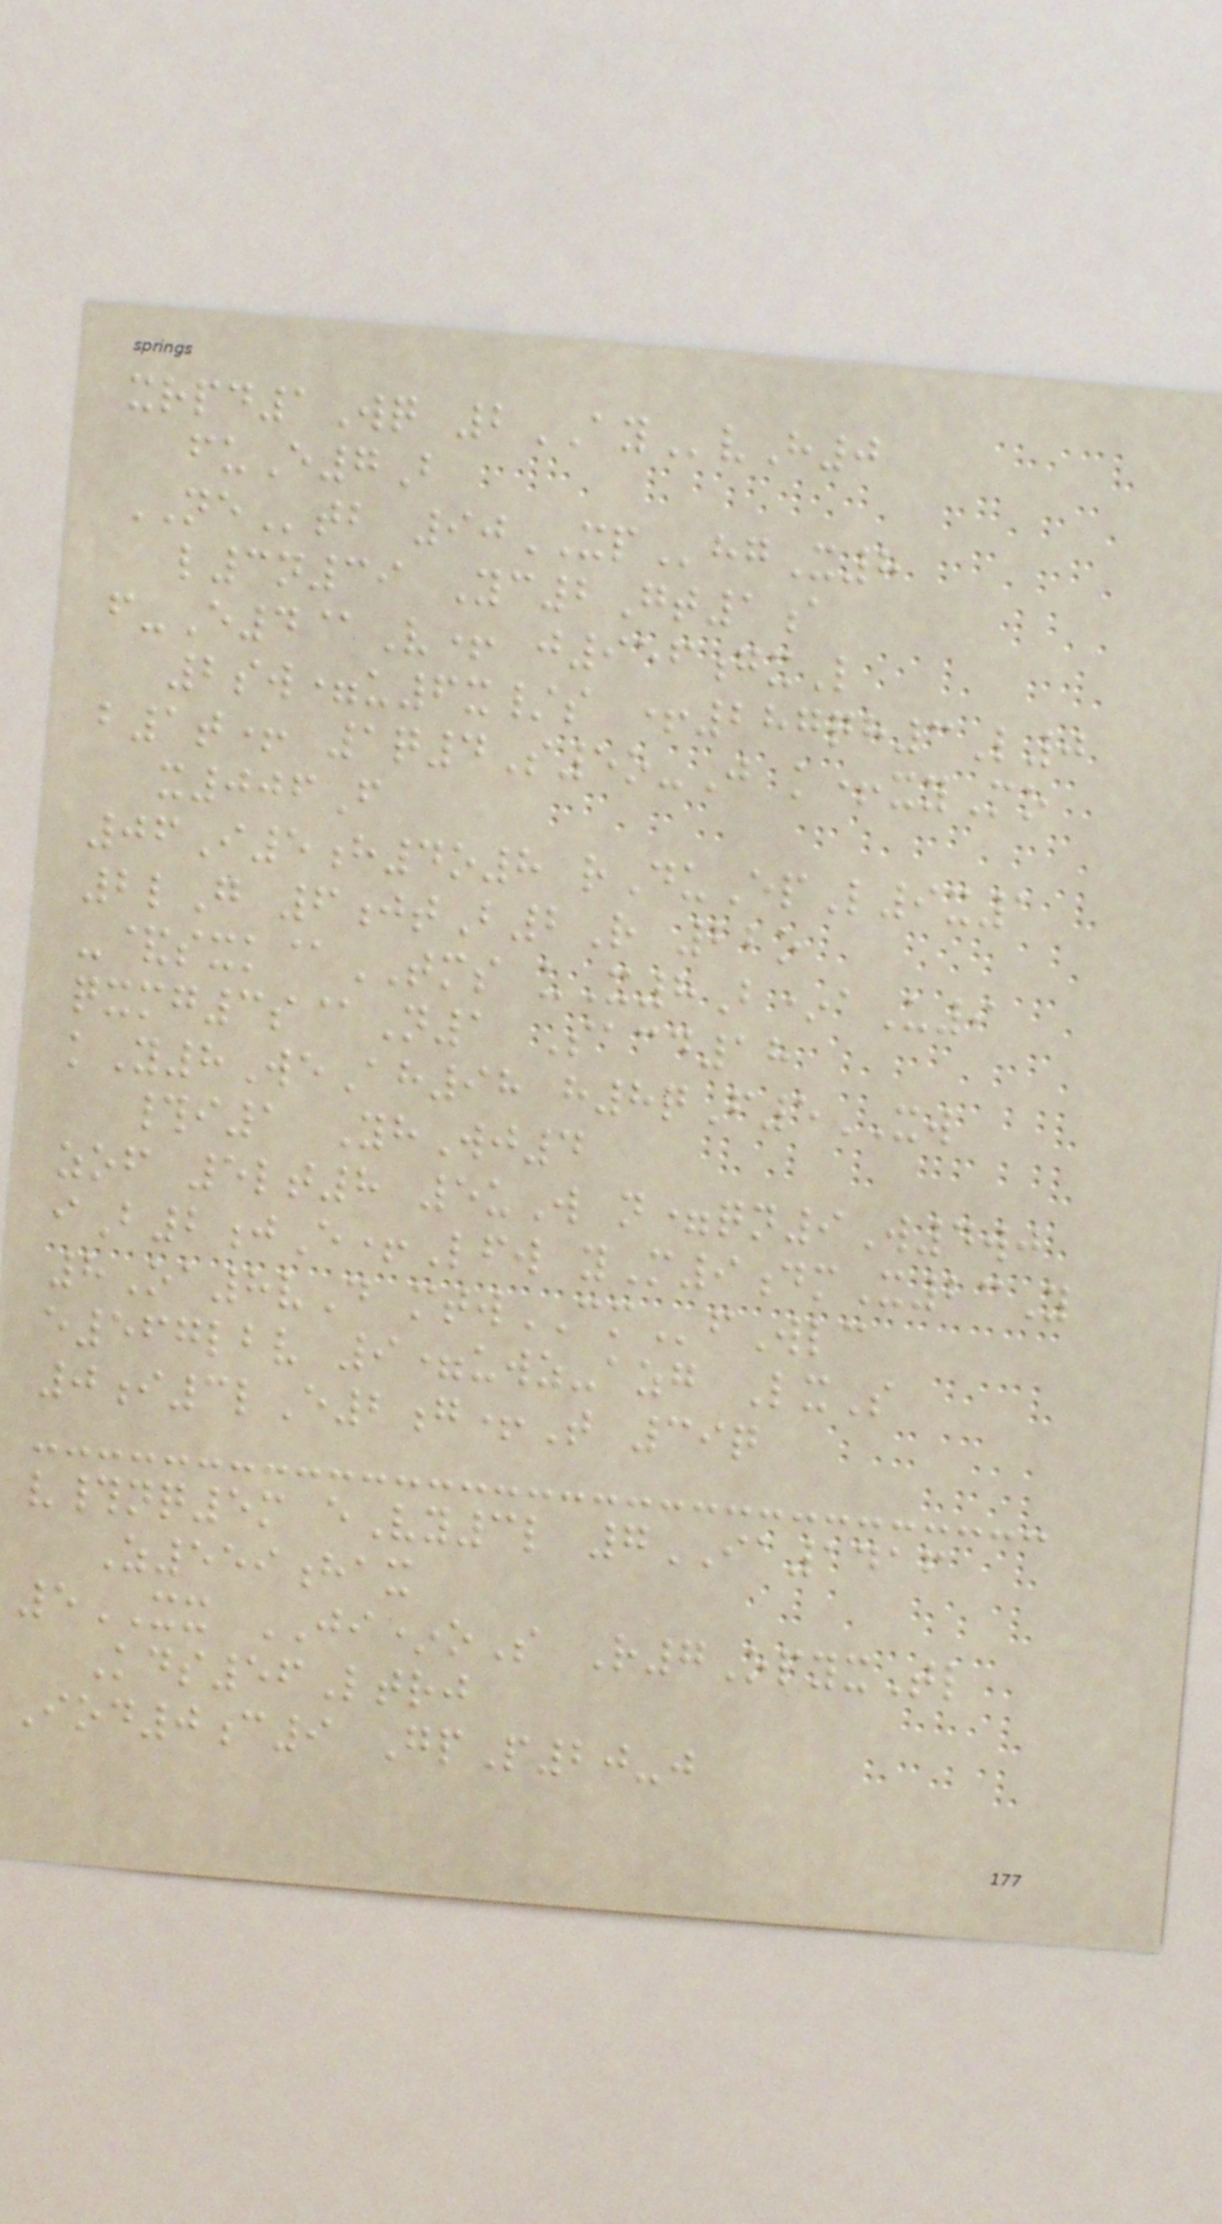xrpd1Wq 2AYvH0
fuE7B
NEtb 90XPhgX8
l3n39 Yc2Gt1a
f-E4@V+ j956gxL
2sw=u6x/s +287qh3L0
b1t+ 1q4S5o-J k+xyMo
x006F
06I5h4o8 rDuEpL9x1
2lG 6jtB2R 22o
-&sxk@TMS uX8B*aU9
qxmg3s@N1 Sacd18
kY8WeAh98 h8qF5XW
#i1 YhWj4
zof 5lt8 5uW n=qn9W4wj
iB2jE+Lfw yM9dmX23Y
8Oa8vD mtwCMfWlc
e567lbv 9=uwz-azg LxS
0i3lE2g+T 39q
v#nq5m eVy3l 7IA1416
Z559hax
5XX JI*oS R7OpyxTl
Kds56Ltrj
Iod0c9 GpP20-j
